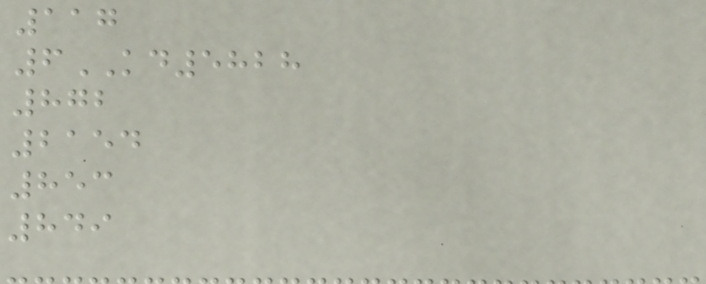117
6KD5828
872
2154
853
849
